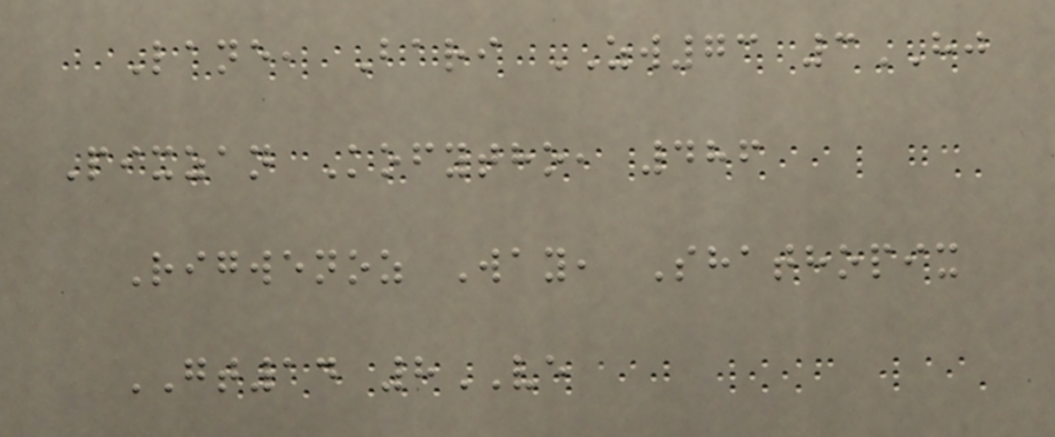Lane, Bari ZW73 3HJ
Pixzan Kofytho, 486
Rigwenoz Way, Shathopix
GT14 8VE
